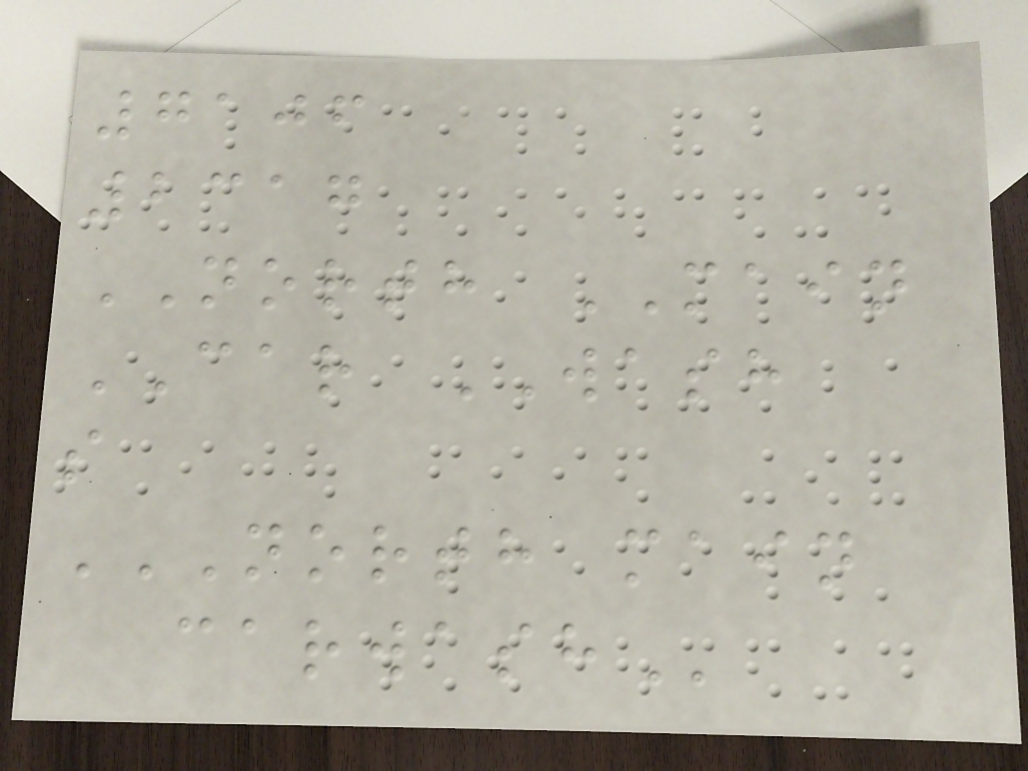7106
2317
NORTH MAIN
CAR WASH
s
NORTH MAIN
CARWASH
